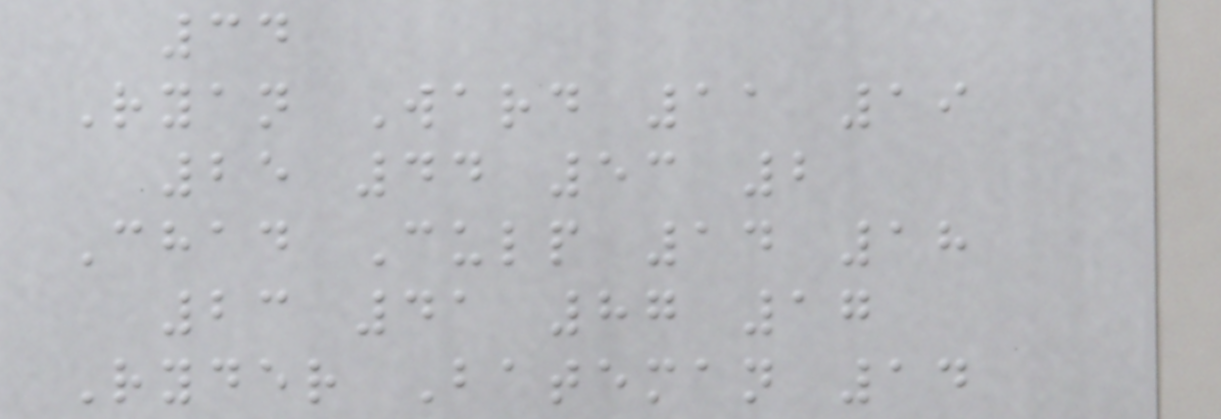34
Ryan Ward 11 19
25 44 53 2
Chad Culp 14 18
23 41 87 17
Ryder Bateman 14
